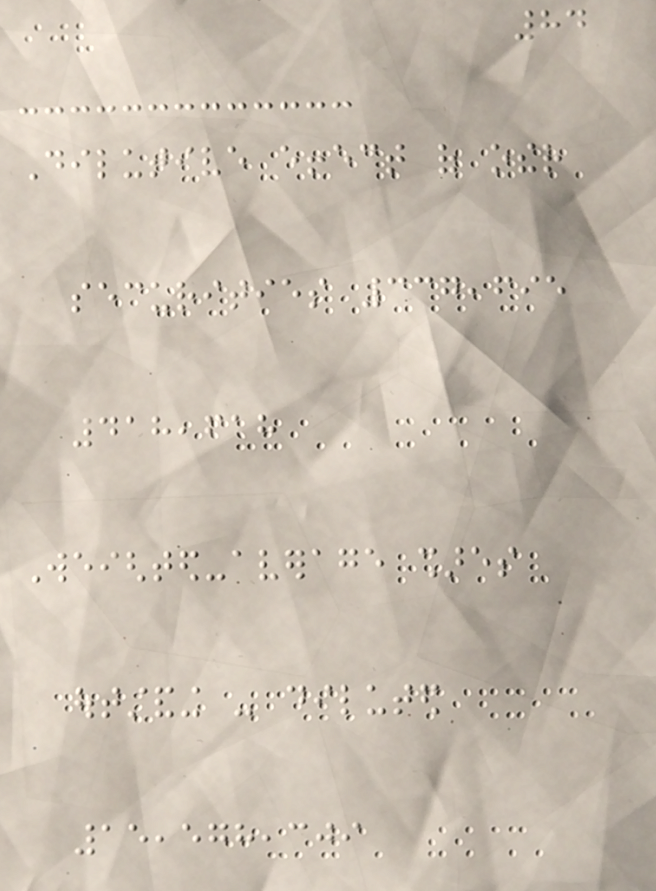84
Dilutive effect of other
securities 337,695
418,618
Weighted-average shares
outstanding - diluted
15,578,309
